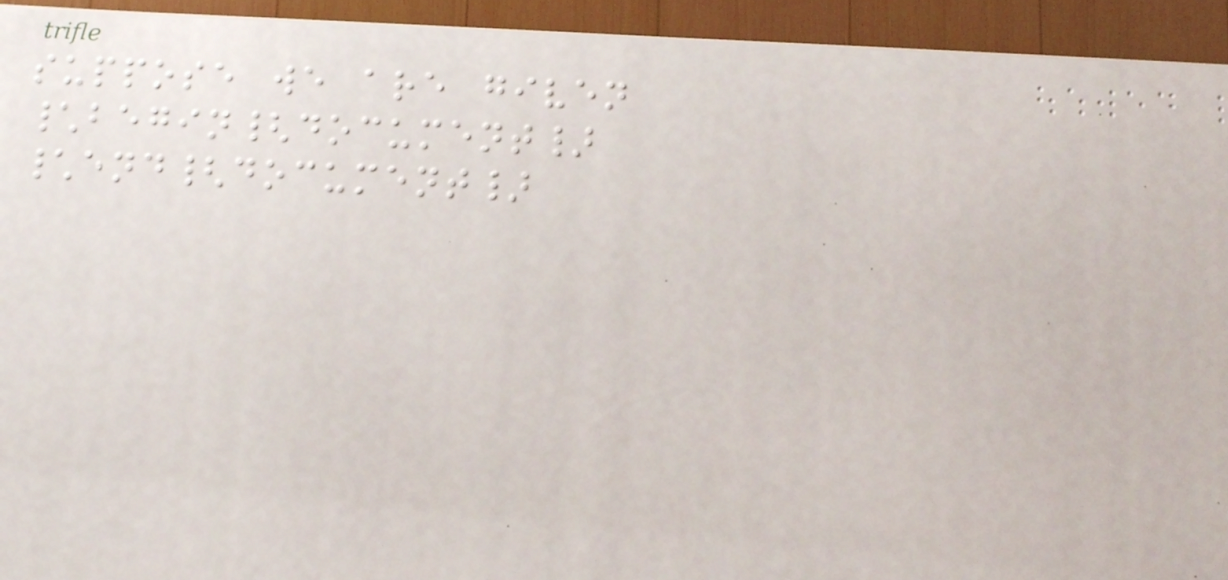suppose we are given
\begin{document}
\end{document}
